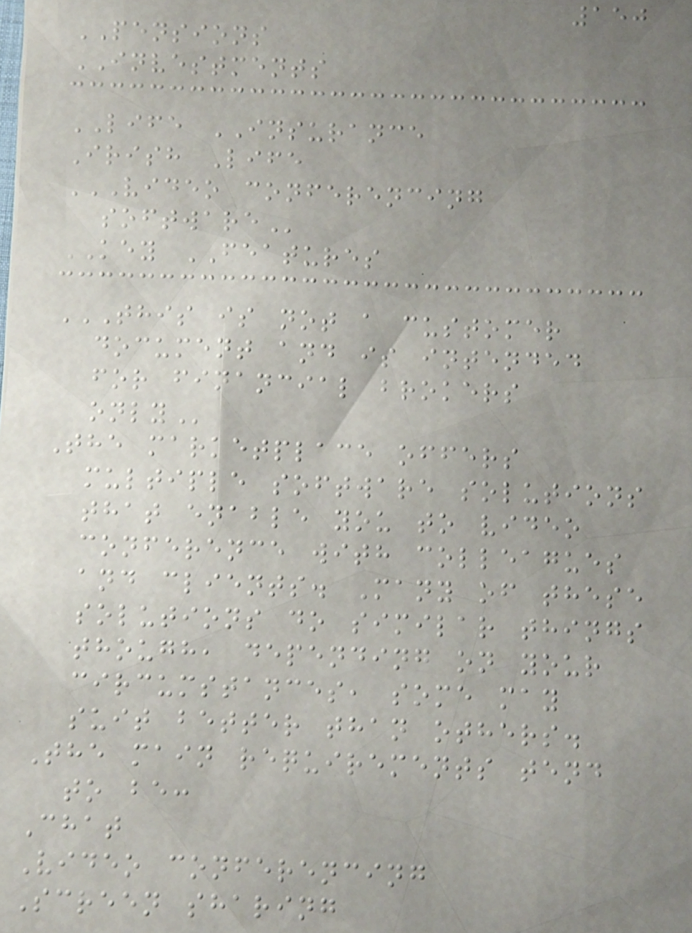150
PENSIONS
INVESTMENTS
LIFE INSURANCE
Irish Life
VIDEO CONFERENCING
SOFTWARE
KEY FEATURES
THIS IS NOT A CUSTOMER
DOCUMENT AND IS INTENDED
FOR FINANCIAL BROKERS
ONLY
The marketplace offers
multiple software solutions
that enable you to video
conference with colleagues
and clients. Many of these
solutions do similar things
though, depending on your
circumstances, some may
suit better than others.
The main requirements tend
to be:
Chat
Video conferencing
Screen sharing
